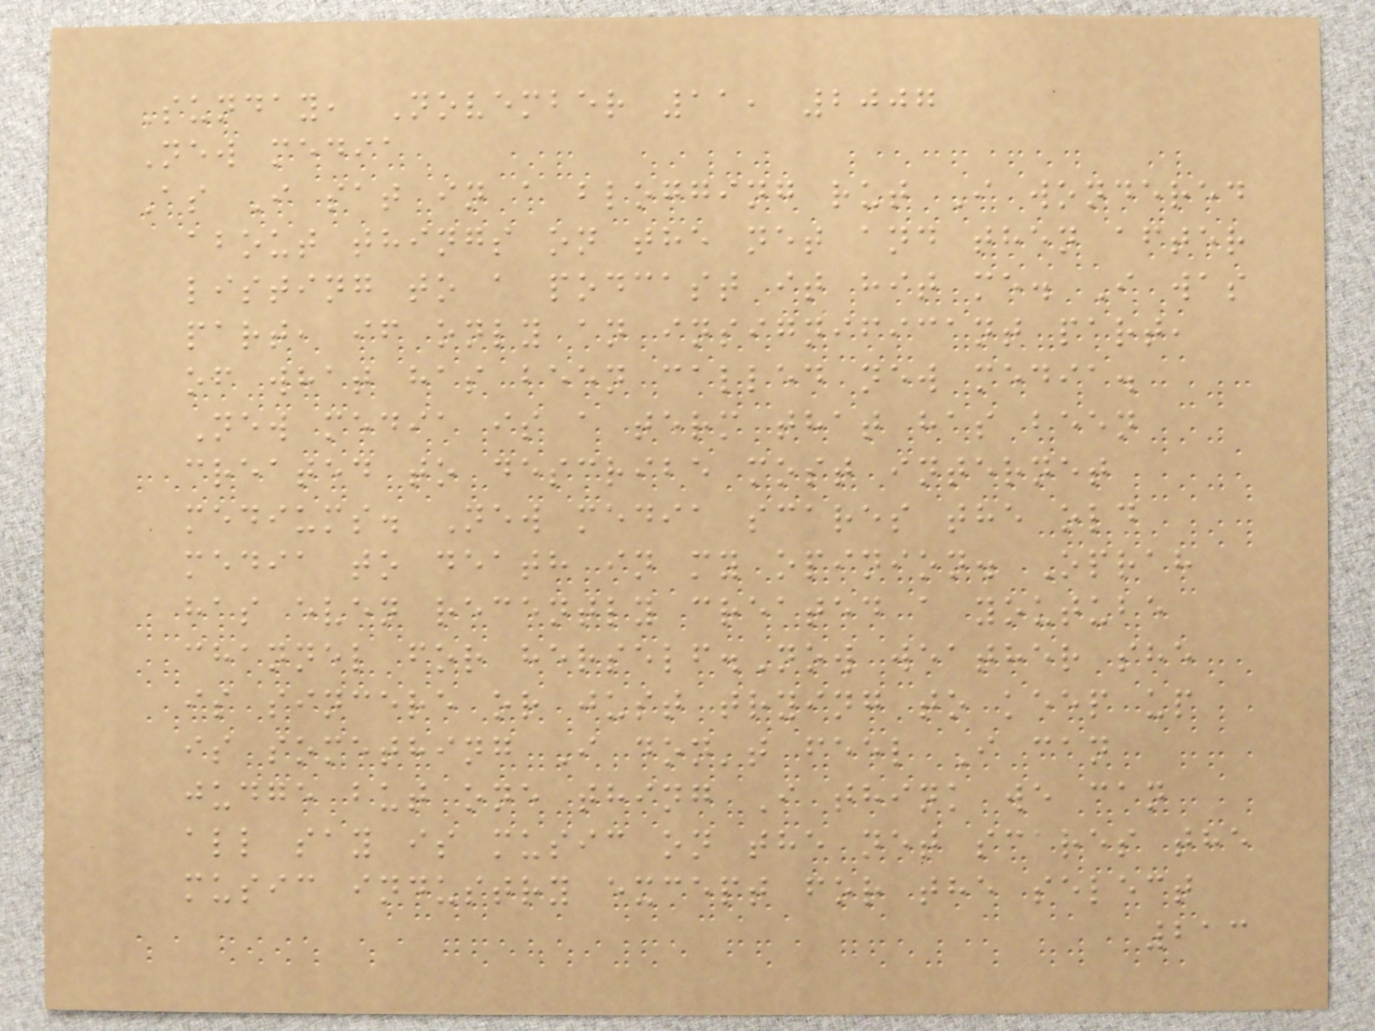Sunday, November 11, 2007
New media
As I sat in a blogging rut I wondered
about things on the net and then after
listing to a podcast it hit me. I was
part, if only an insignificant part,
of what has been called new media.
New media is a term that has been
created to describe most internet
mediums. New media scares the old
media to death in my opinion. Oprah
has even recently created a youtube
channel for herself.Now weather she
is sincere or just trying to keep up
is something I don't feel I can
judge but one thing I think we can
all say is music on the net scares the
music industry except for the select
213
